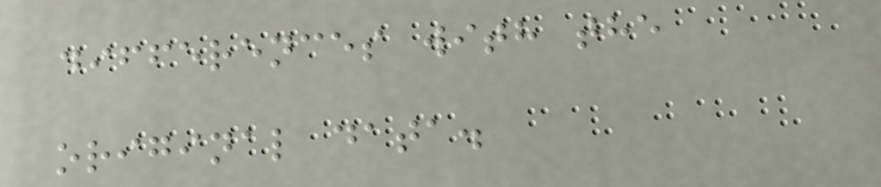differences with the
original data.
